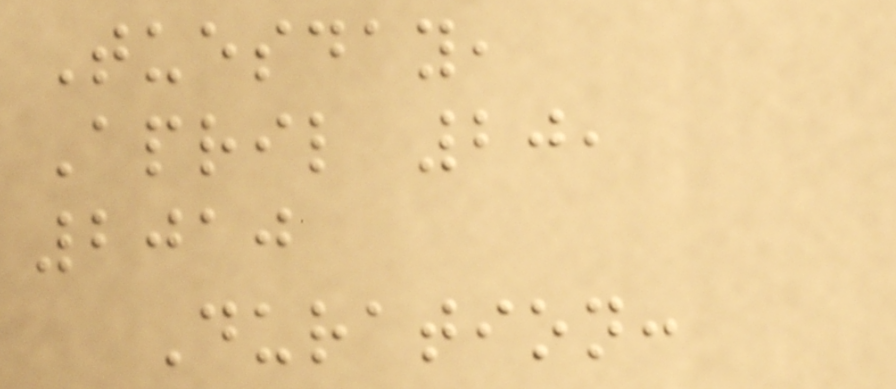Tuesday,
April 20,
2010
Duration:
